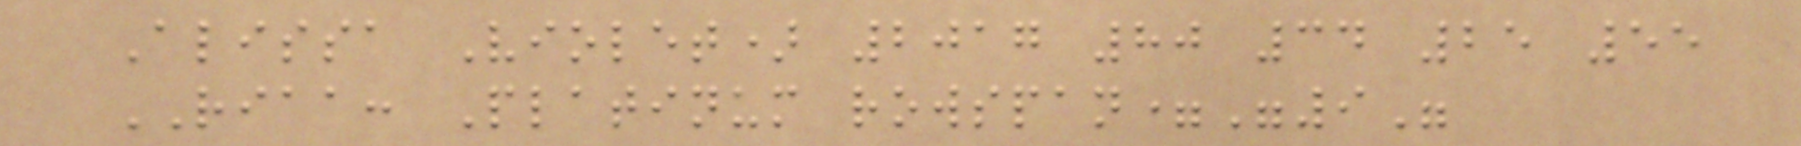Alissa Violet) 2017 80 34 25 55
RIAA: Platinum rowspan="9"
